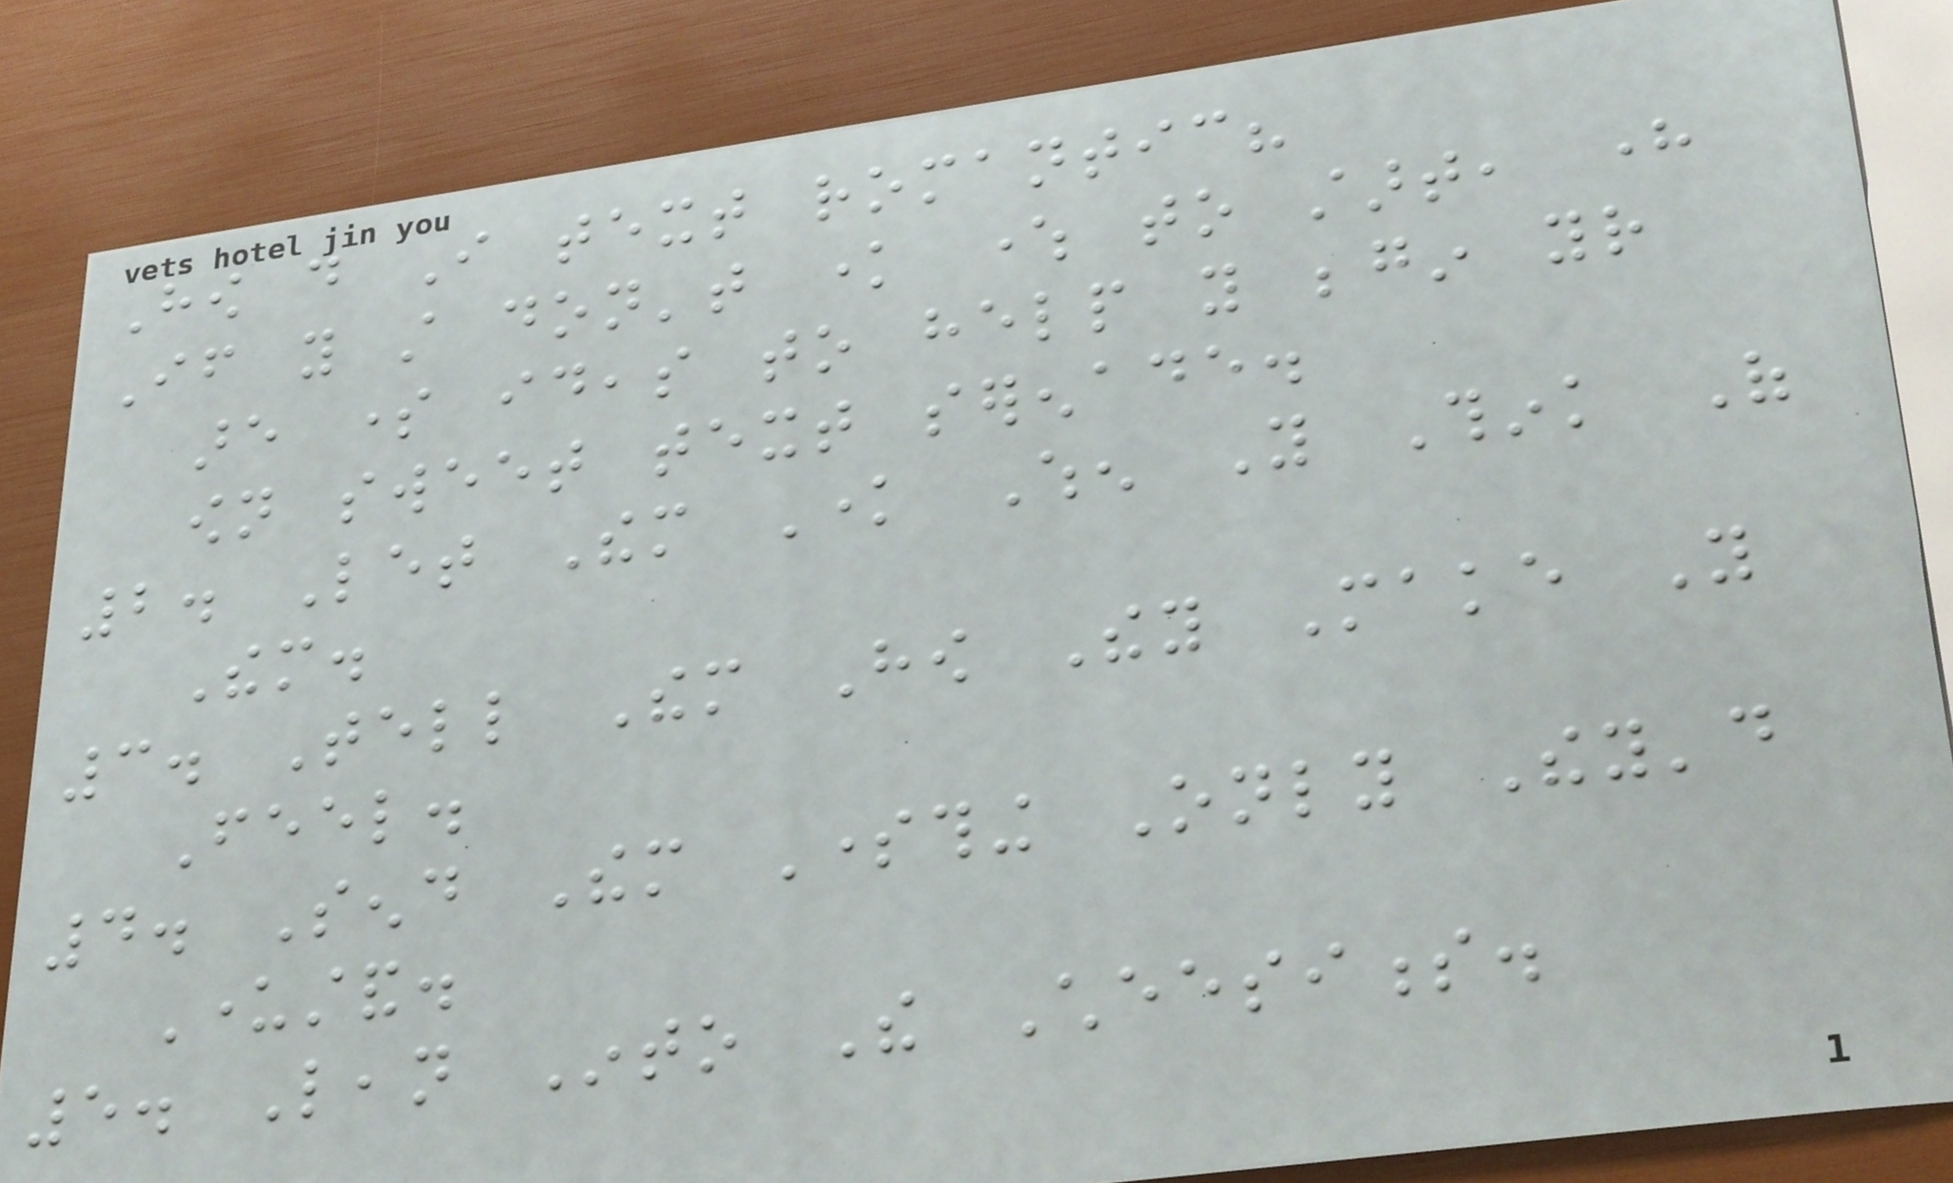How do I text romantic?
If you still don't know where to start, here
are some ideas to help you begin your
own sweet text serenade.
2. Let Them Know When You Think Of
Them.
3. Tell Them How They Make You
Feel.
4. Send Them Something Only They'd
Understand.
5. Lean Into The Cheesiness.
